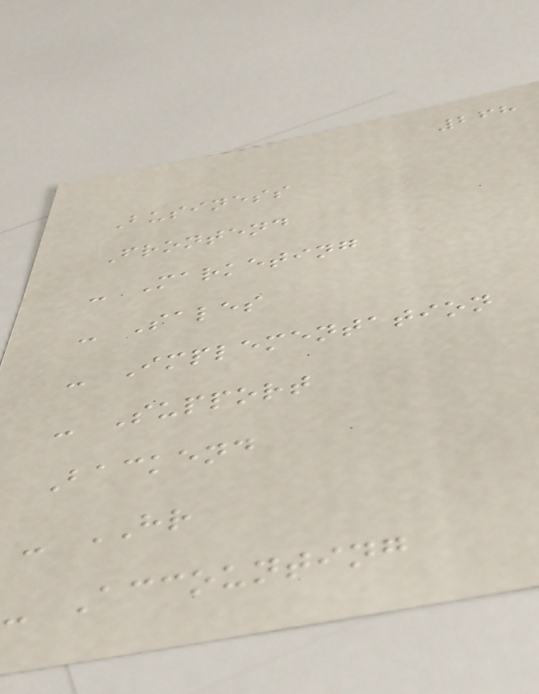268
Business
Frontend
- Marketing
- Sales
- Implementation
- Support
Backend
- HR
- Accounting
